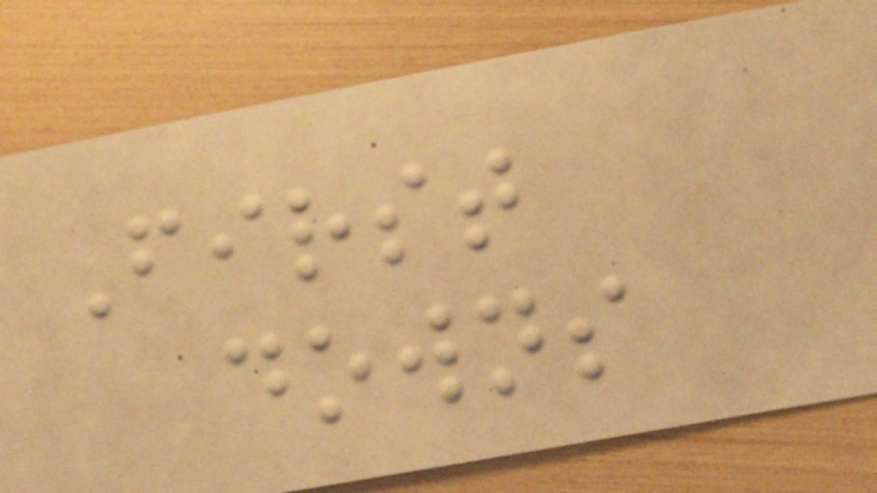First
downs
